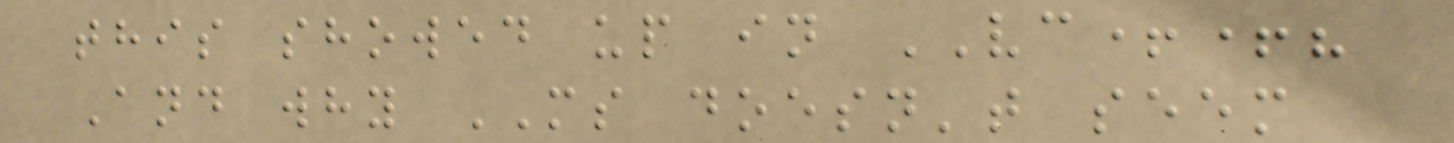this showed up in VC++?
And why MS doesn't seem
